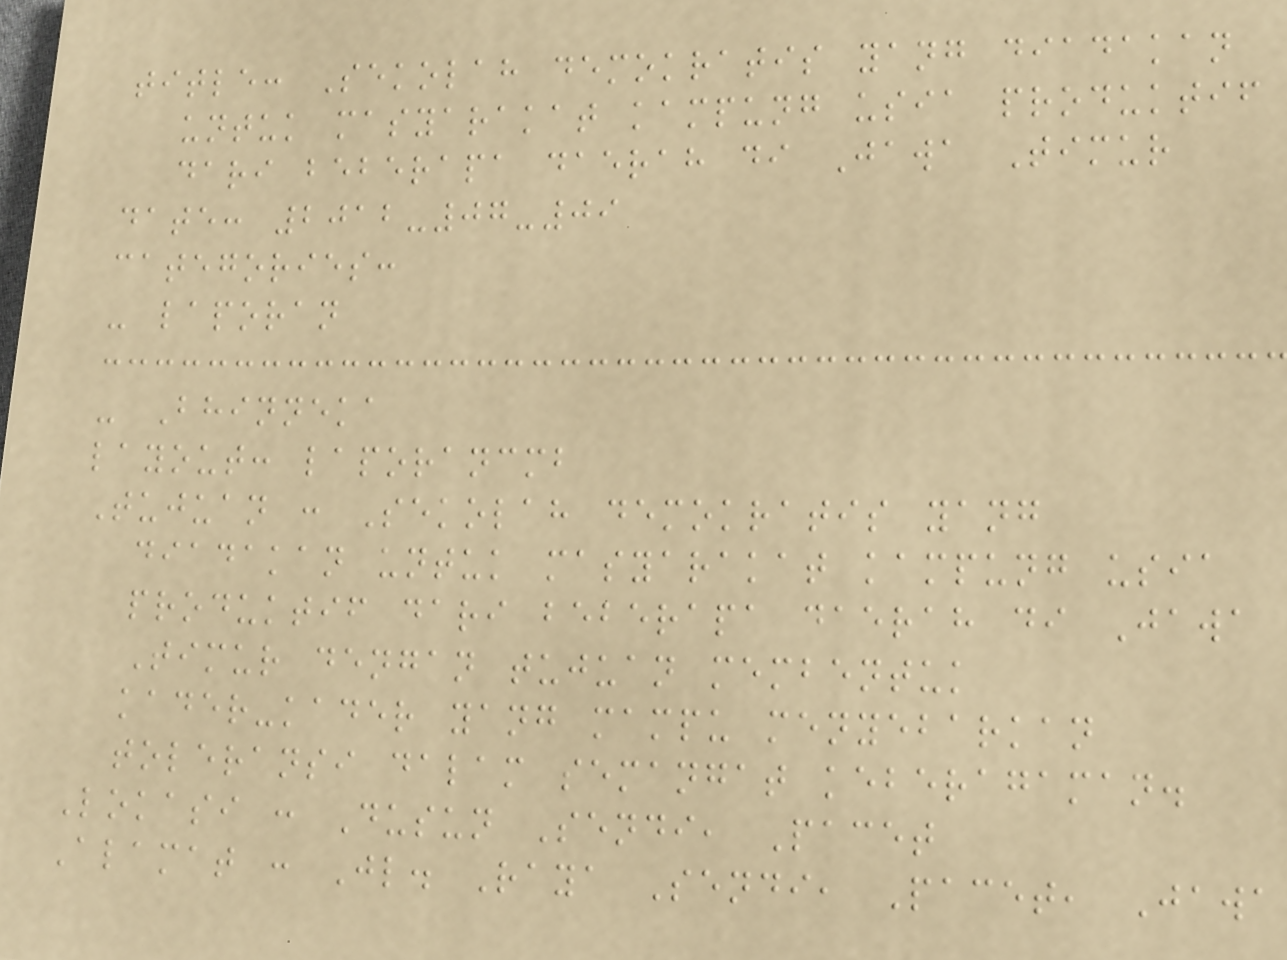title: Sekolah demokratis yang diadakan
untuk masyarakat kampung usia produktif
dari beberapa daerah di Jawa Timur
date: 2012-07-09
categories:
- laporan
- Bhinneka
layout: laporancmb
Tujuan : Sekolah demokratis yang
diadakan untuk masyarakat kampung usia
produktif dari beberapa daerah di Jawa
Timur dengan tujuan membentuk
kader-kader yang mampu menyebarkan
toleransi dalam semangat keberagaman.
Lokasi : Dusun Sendi, Pacet
Alamat : Jl. Raya Sendi, Pacet, Jawa
